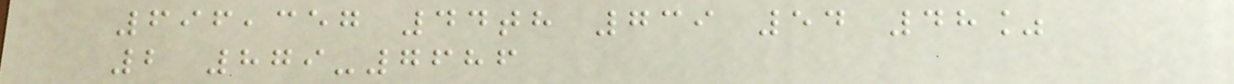696,357 44th 739 54 48%
2 879-7686
